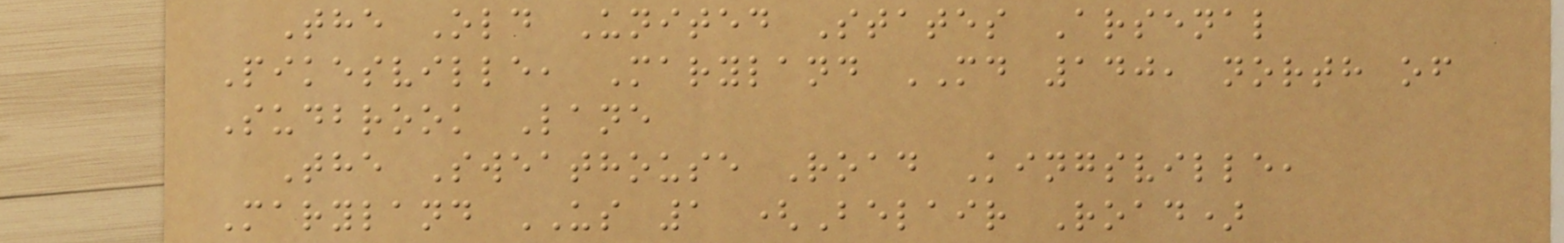The Old United States Arsenal
Pikesville, Maryland MD 140, north of
Sudbrook Lane
The Sweathouse Road Kingsville,
Maryland US 1 (Belair Road)
